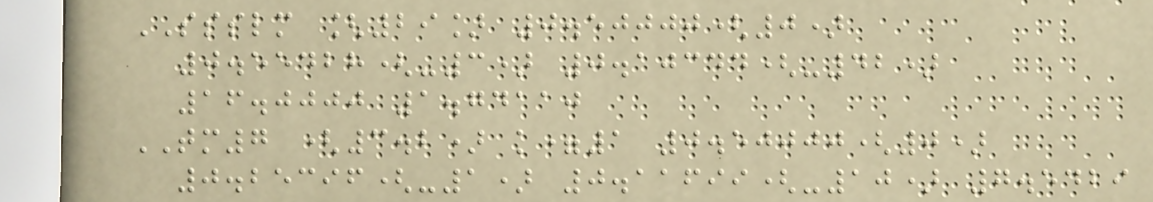SSSLM [29] 0.50000(0)
0.55428(-3) 0.10344(-42)
16.0000 1.74110
TM7 (3.2) k=1 0.50000(0)
0.25396(-1) 0.11699(-10) 7.5429
